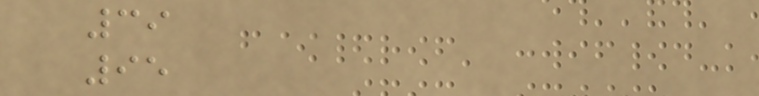39
95
